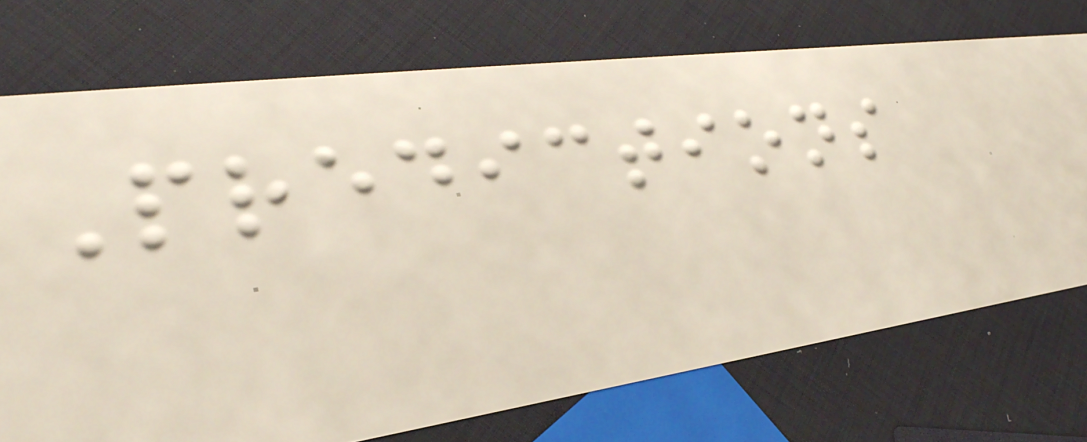Predictions
